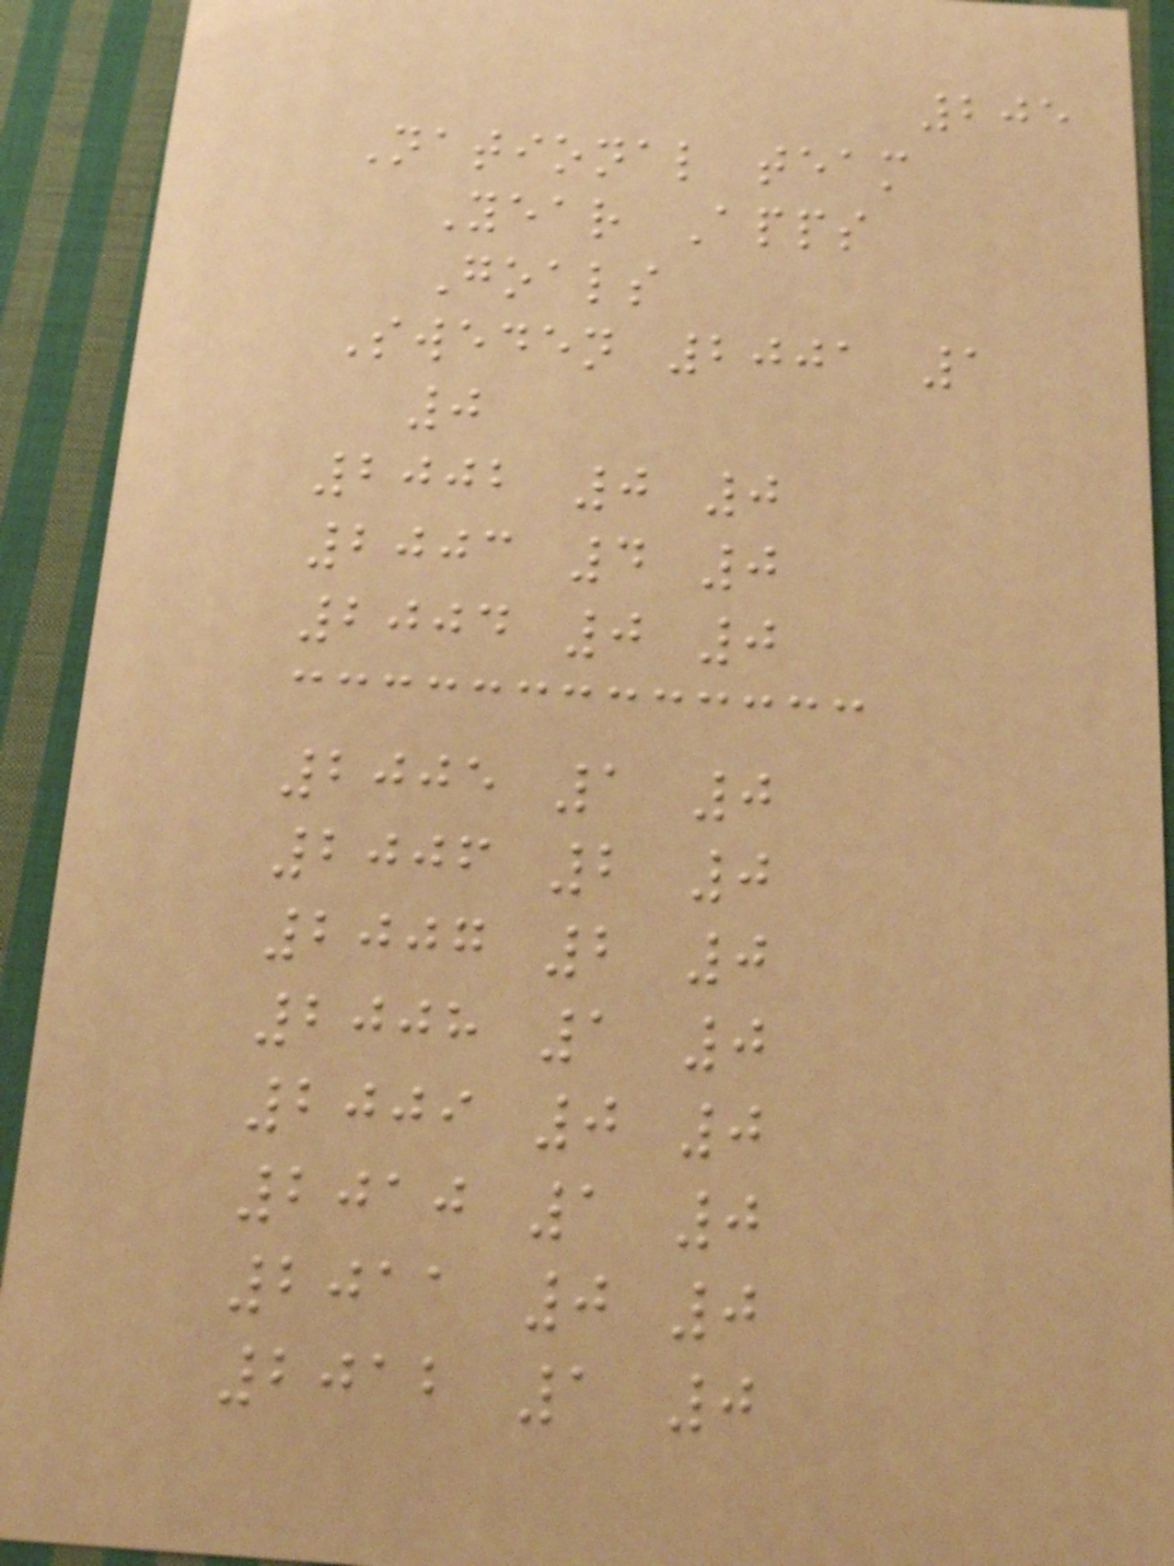205
National team
Year Apps
Goals
Sweden 2001 1
0
2002 0 0
2003 4 0
2004 0 0
2005 1 0
2006 2 0
2007 2 0
2008 1 0
2009 0 0
2010 1 0
2011 0 0
2012 1 0
